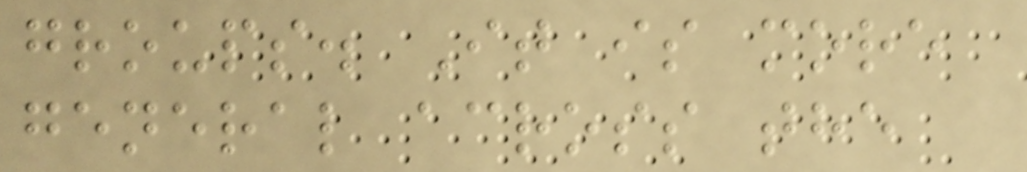groups. It is more
general across the
